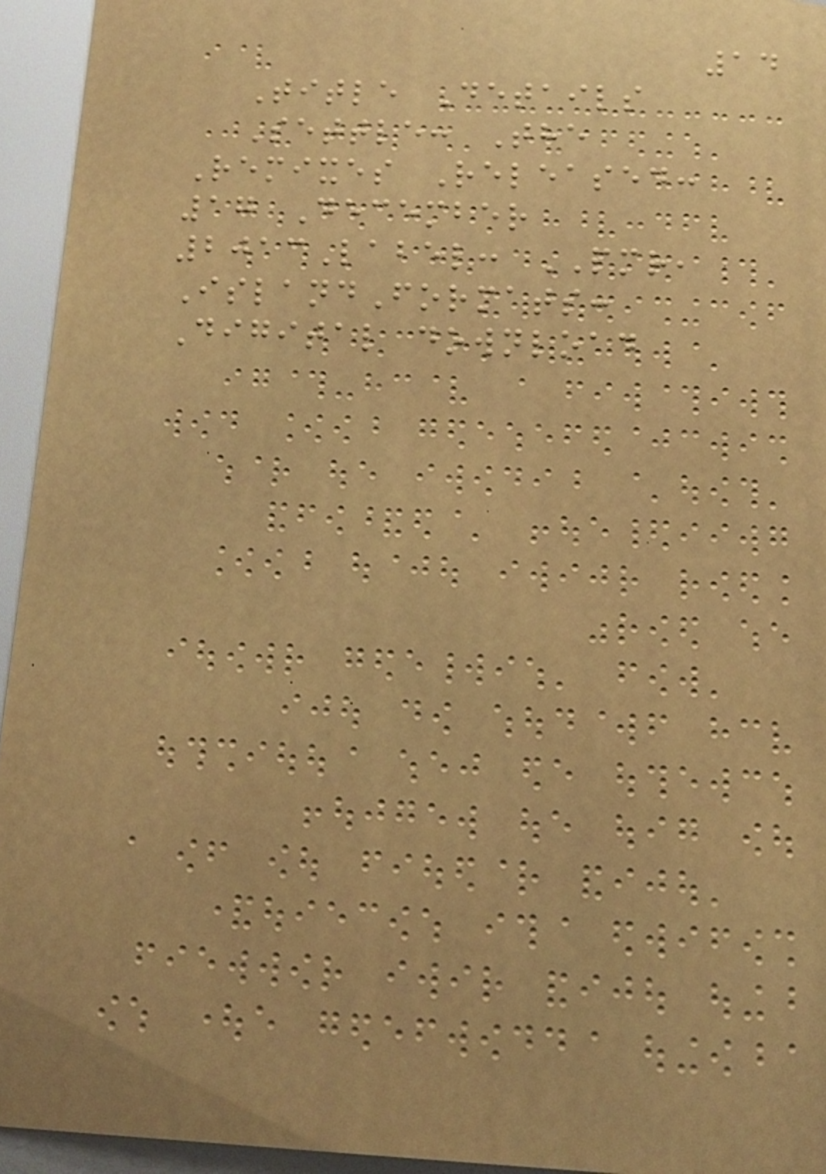14
Title Details
Settle: The
Remixes Released:
17 December
2013Label: PMR,
IslandFormats:
Digital download
